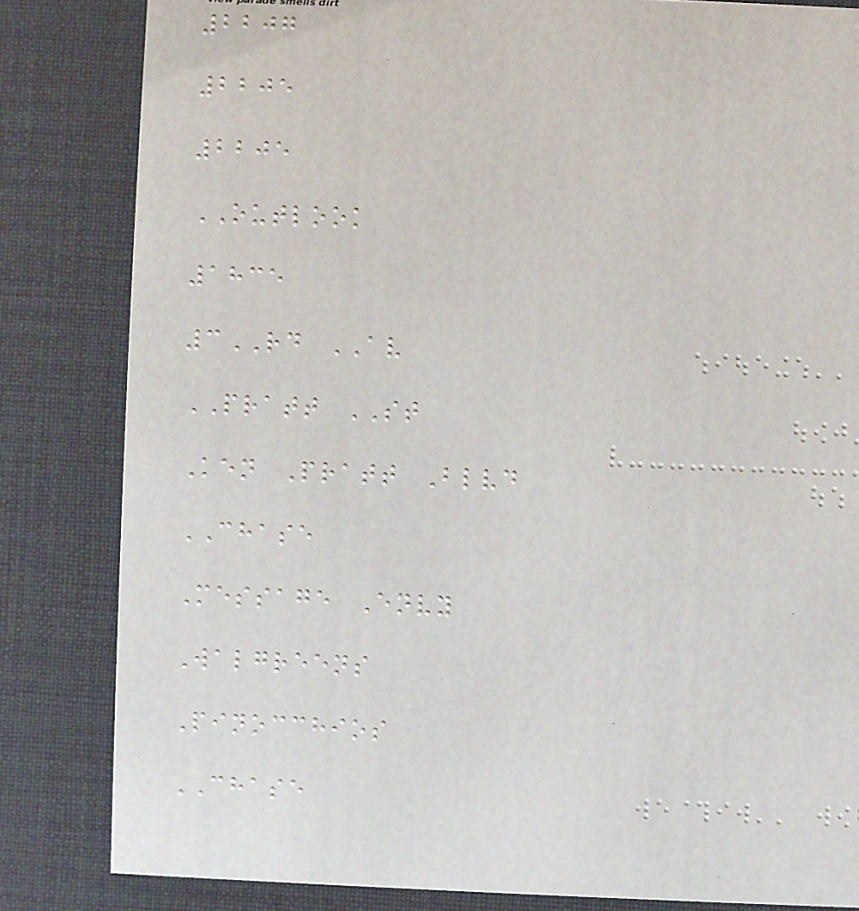2207
2205
2205
OUTLOOK
1835
3RD AV
PRATT ST
Ken Pratt Blvd
CHASE
Message Envy
Walgreens
Pinocchios
CHASE
